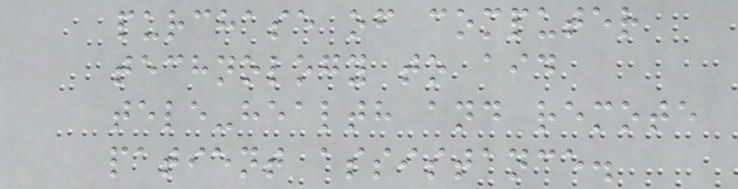purchase of computer
technology to aid
tele-health and remote
patient assistance.
